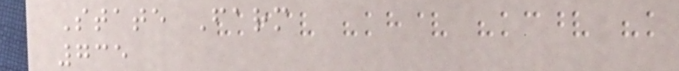State Farm
735
